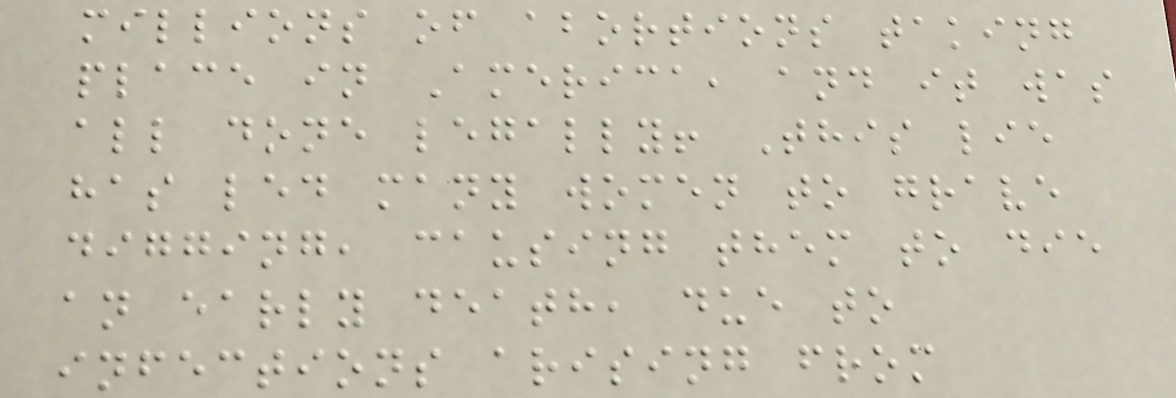millions of abortions taking
place in America, and it was
all done legally! This lie
has led many women to grave
digging, causing them to die
an early death, due to
infections arising from
